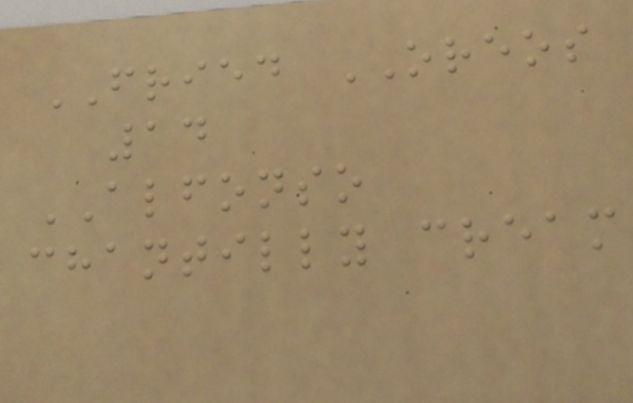FRIED OREOS
14
ALFONSO
chantilly cream
